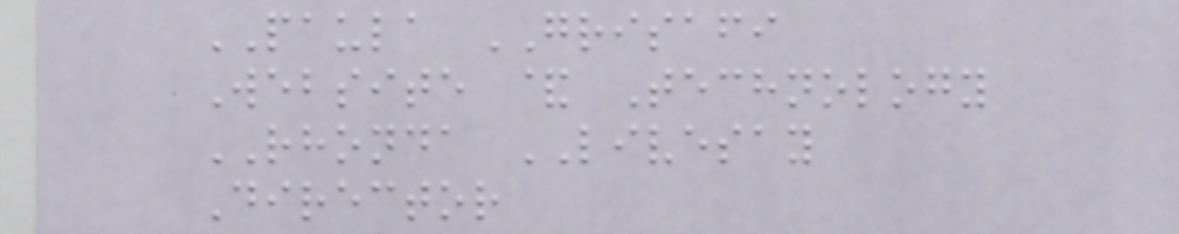PAULA GRISAFI
Website & Technology
RHONDA LIVESAY
Director
